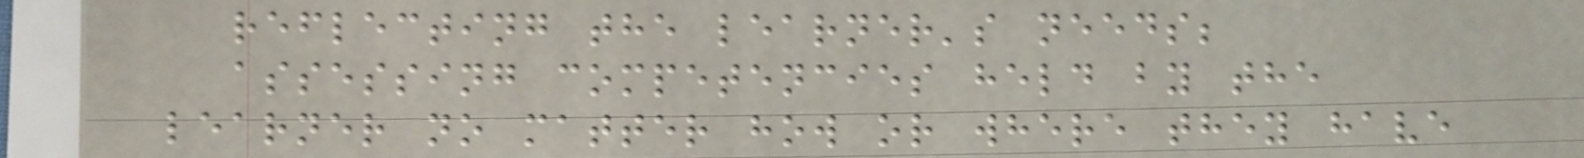reflecting the learner's needs;
assessing competencies held by the
learner no matter how or where they have
